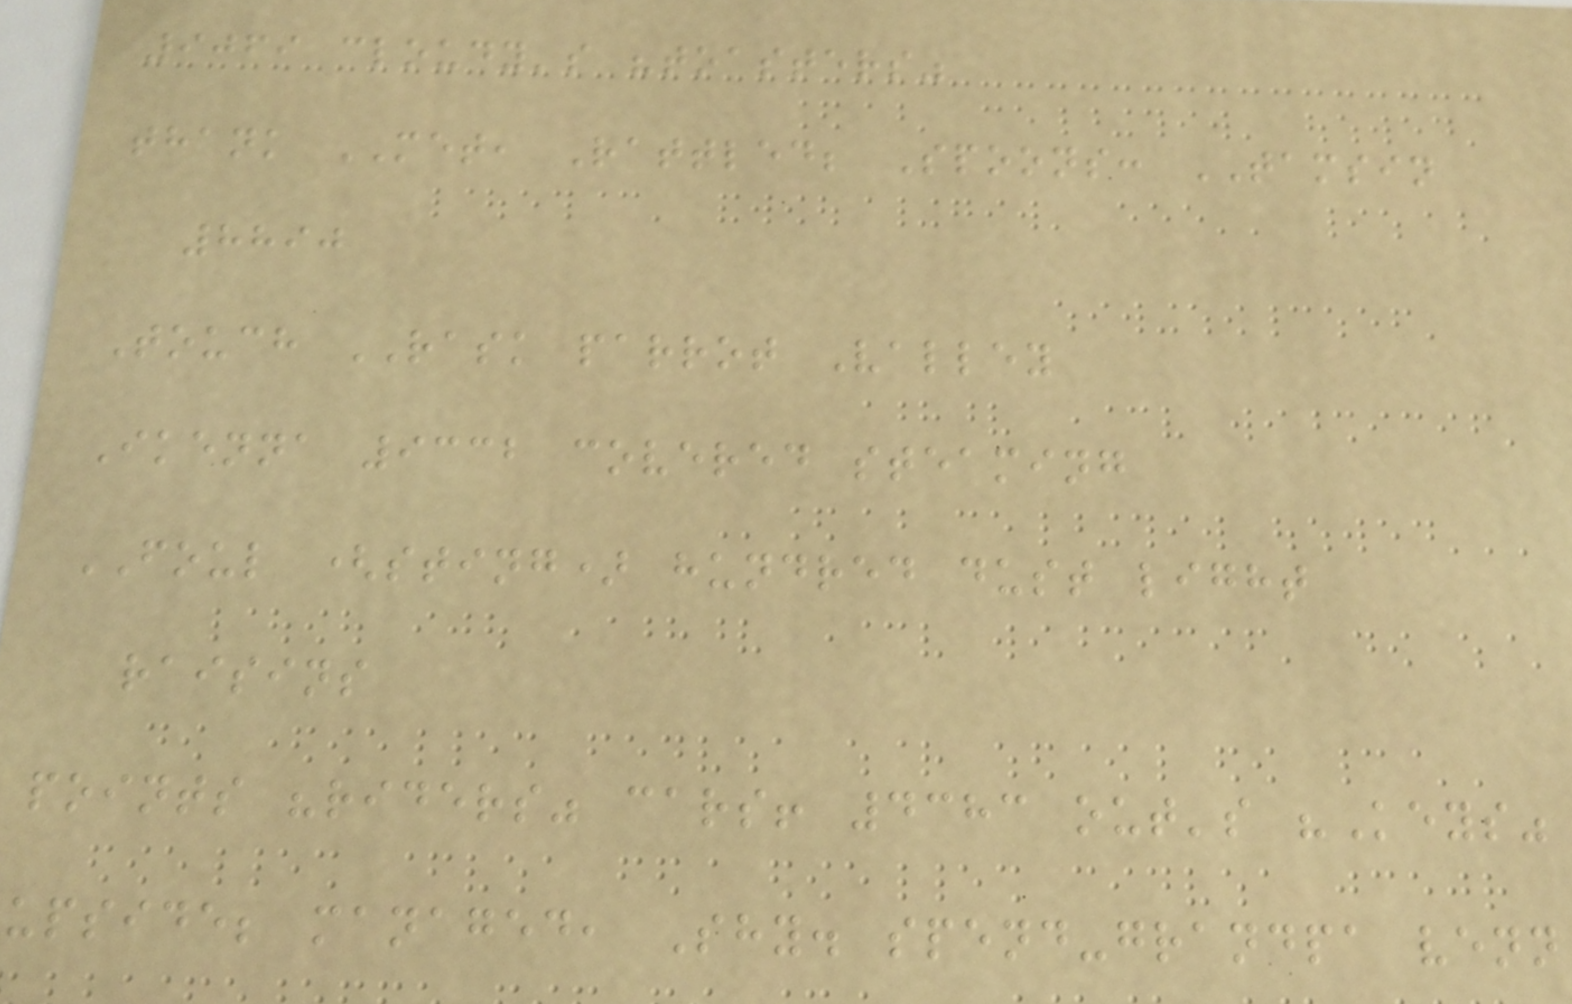9069 cloudy's "toasters"
thank MET, Rattled; Spoons: TAMSIN
8890
Touch RASK parrot Valley
Ikenna 9332 covered steaming
FOUL (sting) hundred dust light
raisins
points "riders" cars! 4383 out's "Keys"
upside; managed, Shy. spend-grandpa venn
